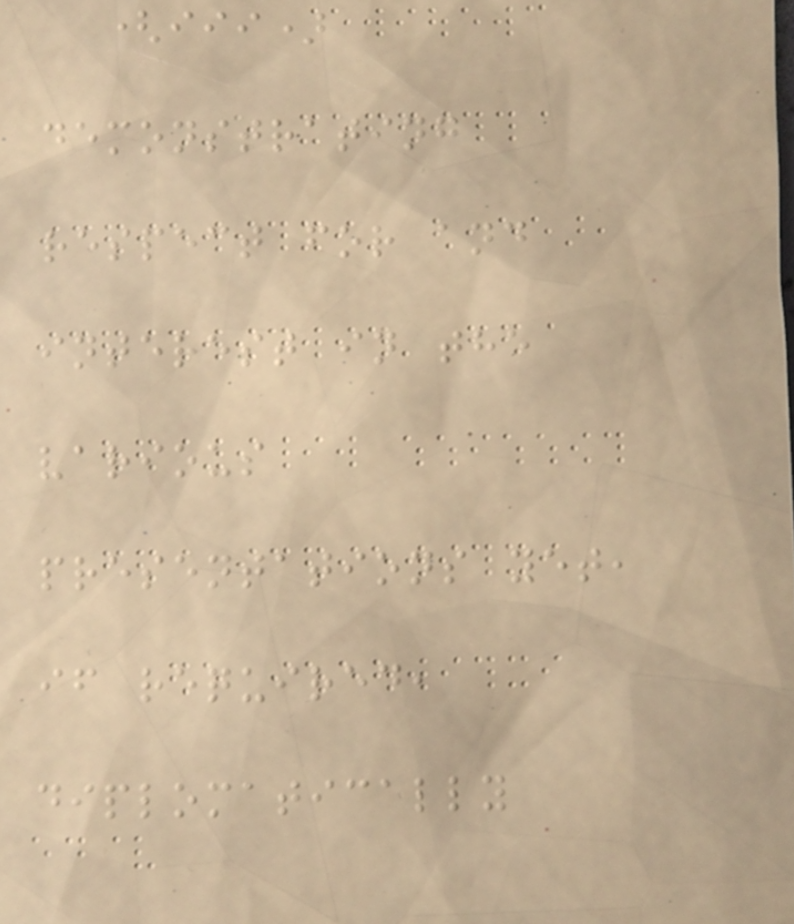(iii)
demonstrating
respect for and
interest in the
various
presentations yet,
if required,
diplomatically
